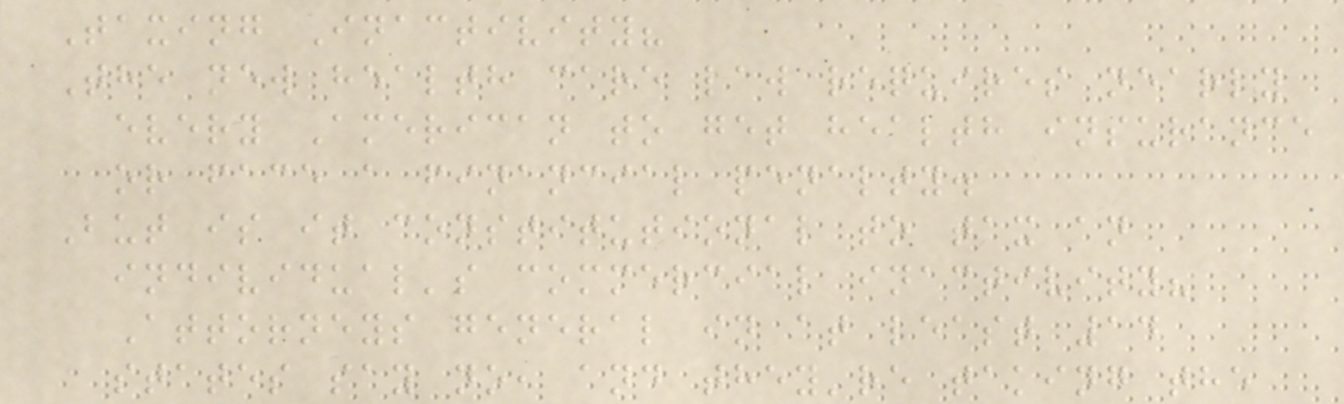Taxing Inactivity?
The new health care law requires nearly
every American to get health insurance
or face a financial penalty.
But is it constitutional to tax an
individual's commercial inactivity?
Attorneys general in at least 14
states say no, and they're taking the
